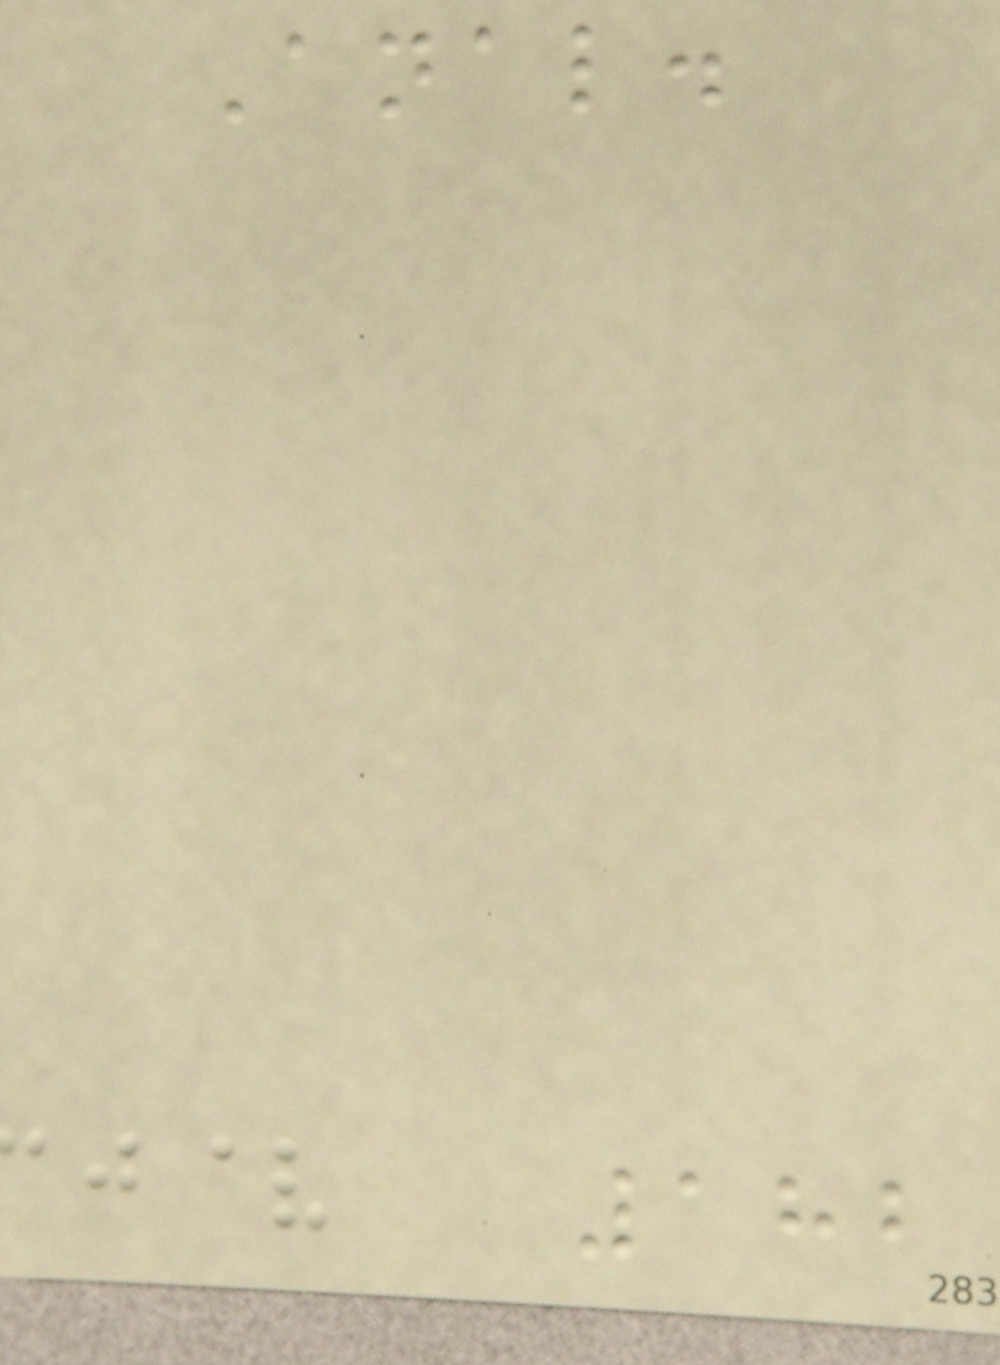Anal.
182
